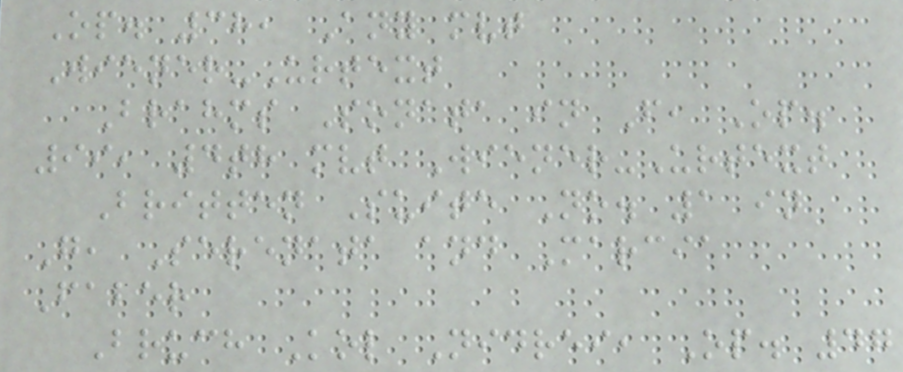Op. 38, Any mvt
Wiener-Urtext
Brahms Sonata in F, Op.
99, 4th mvt Wiener-Urtext
Britten Suite No. 1 in
G, Serenata and Marcia
Faber
Bruch Kol Nidrei, Op. 47
